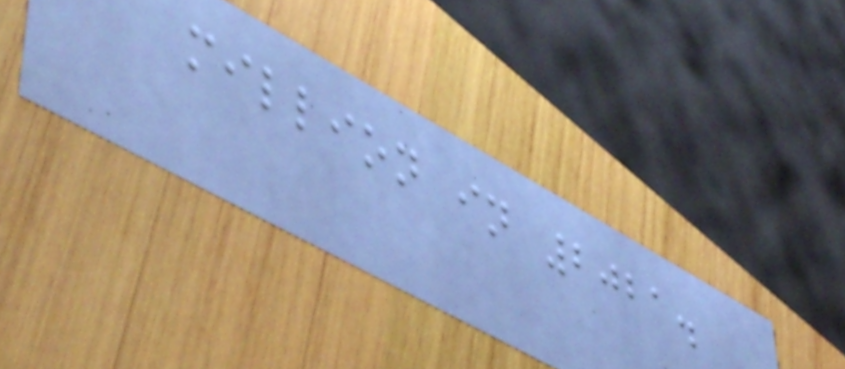million in 2021.
